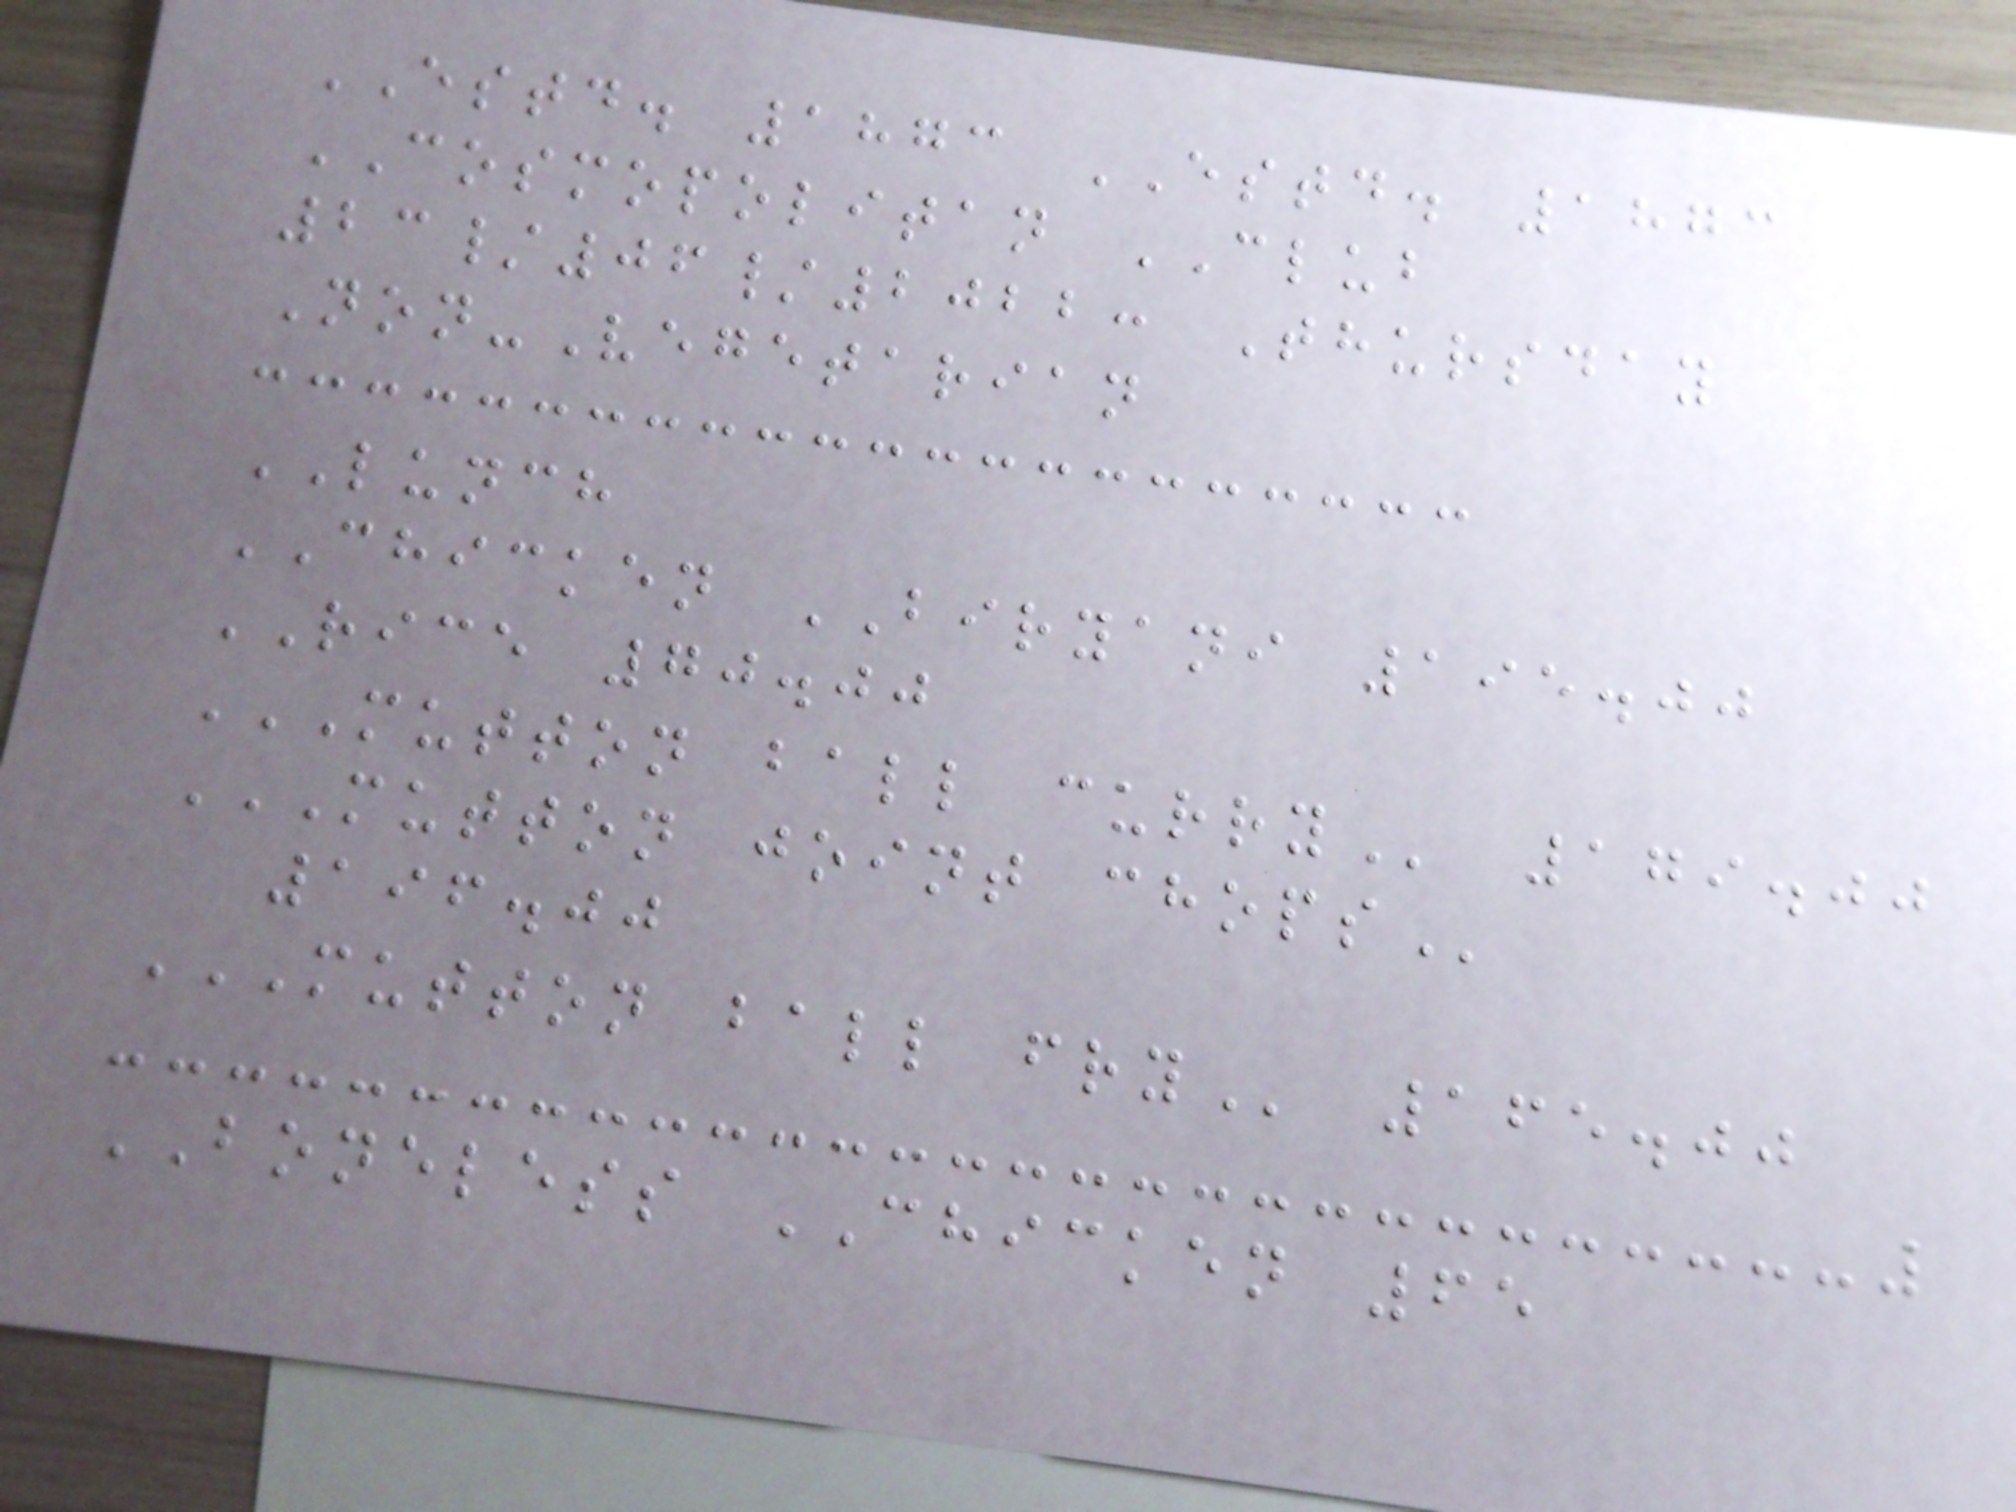ESTD. 1873 ESTD. 1873
COSMOPOLITAN CLUB
23/06/2022: Thursday
Non-Vegetarian
LUNCH
CHICKEN BIRYANI 195.00
RICE 70.00
MUTTON BALL CURRY 179.00
MUTTON JOINT CHOPS
196.00
MUTTON BALL FRY 165.00
BONELESS CHICKEN 65
